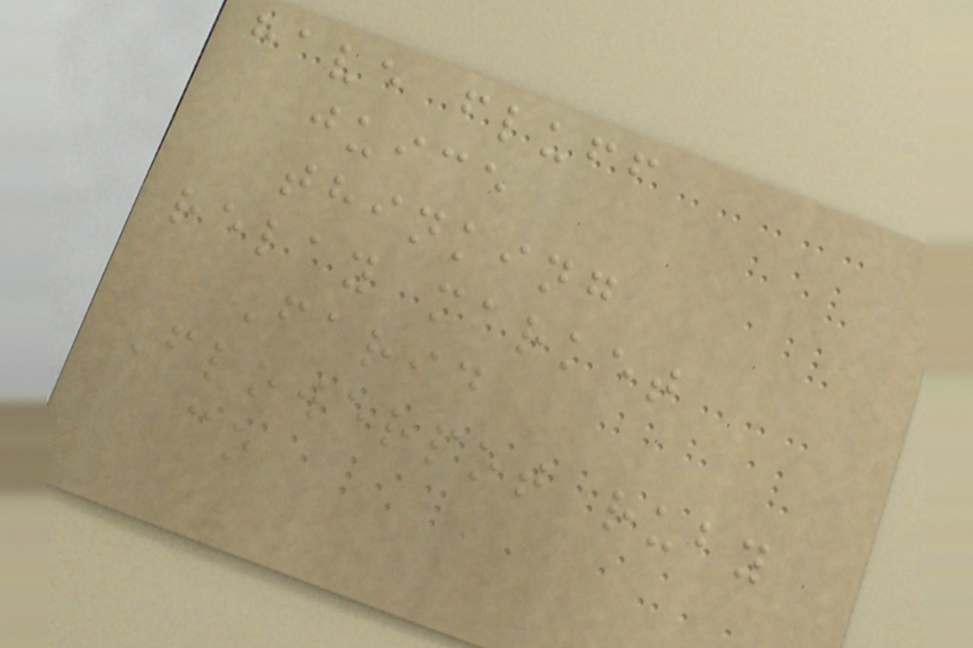have fluff
juice
thinking
relay market
Farid
Flowerpot ruby
co
